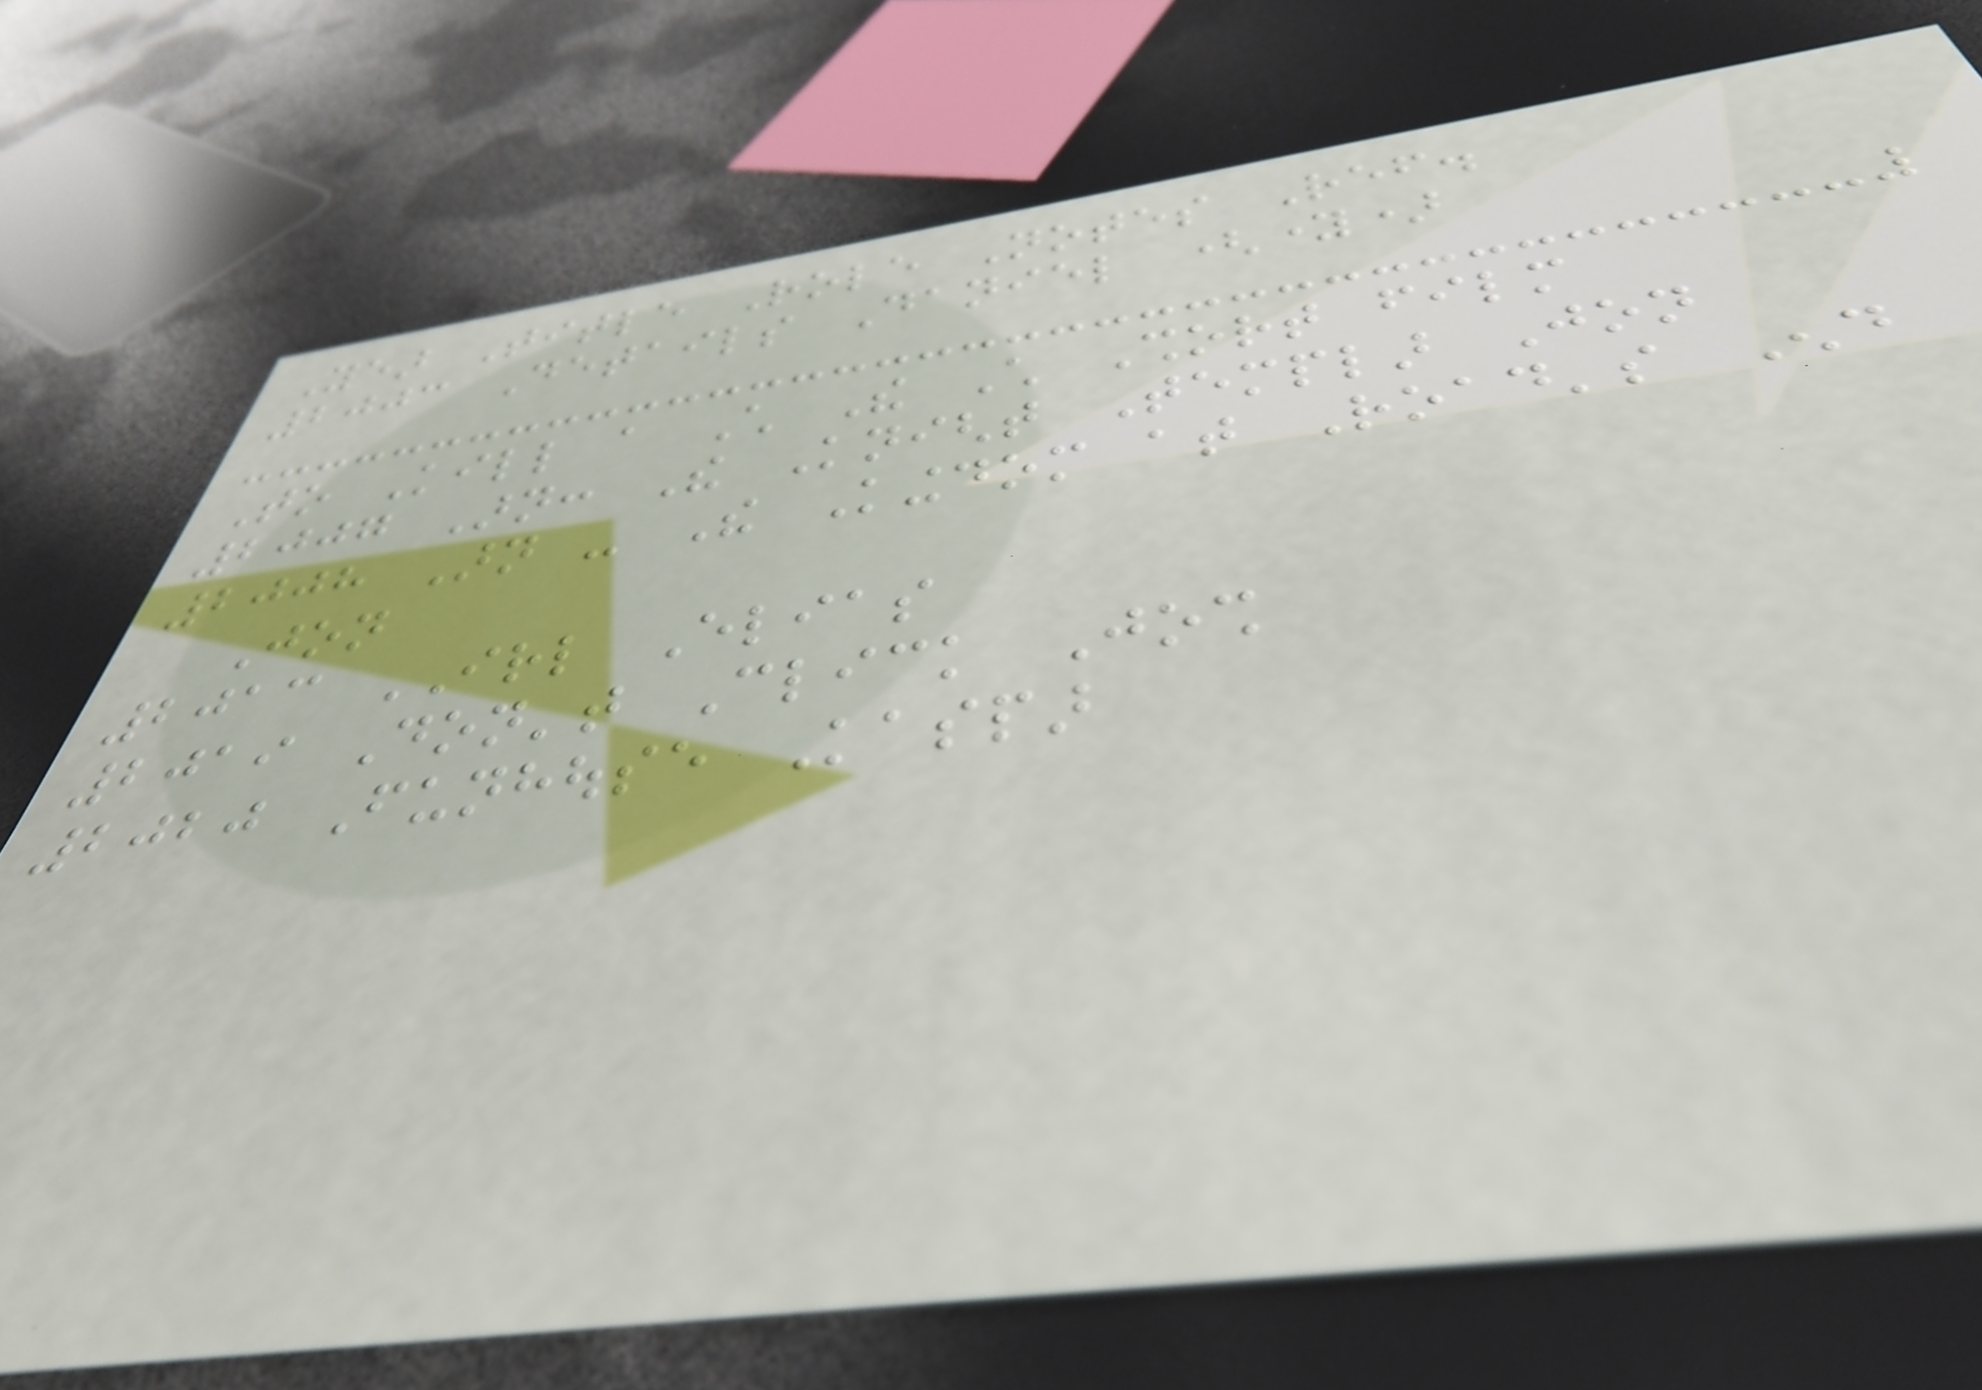Year Title Role Notes Ref.
2003 Details Daniel (young)
To Kill a Child The Child Short film
2007 Arn: The Knight Templar Jon
2008 Arn - The Kingdom at Road's End
Jon
2013 IRL Elias
2019 Don't Click Josh
2020 Funhouse Kaspar
